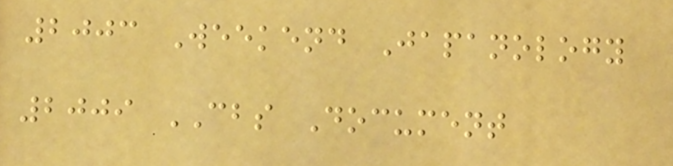2003 Weekend Japanology
2009 CBS Document
